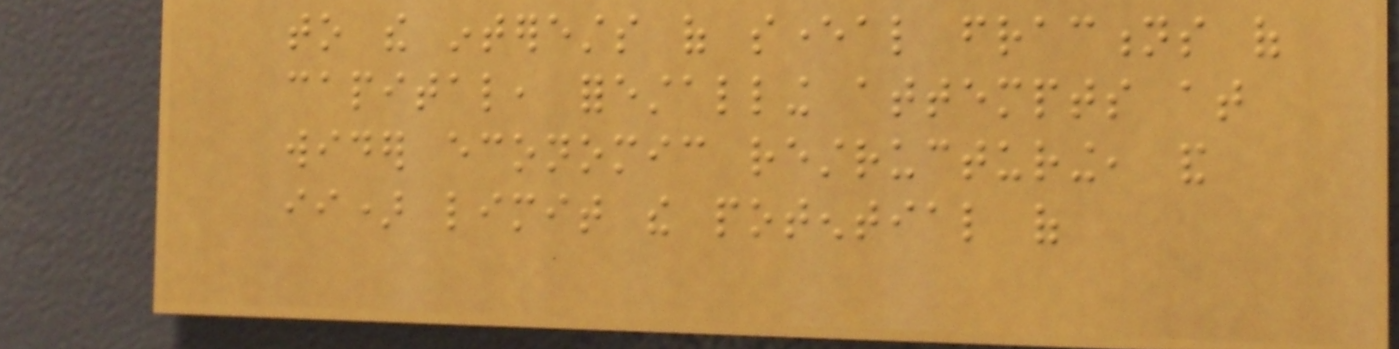to the interests of several fractions of
capital, forestalling attempts at
wider economic restructuring, and
ii) limit the potential of
